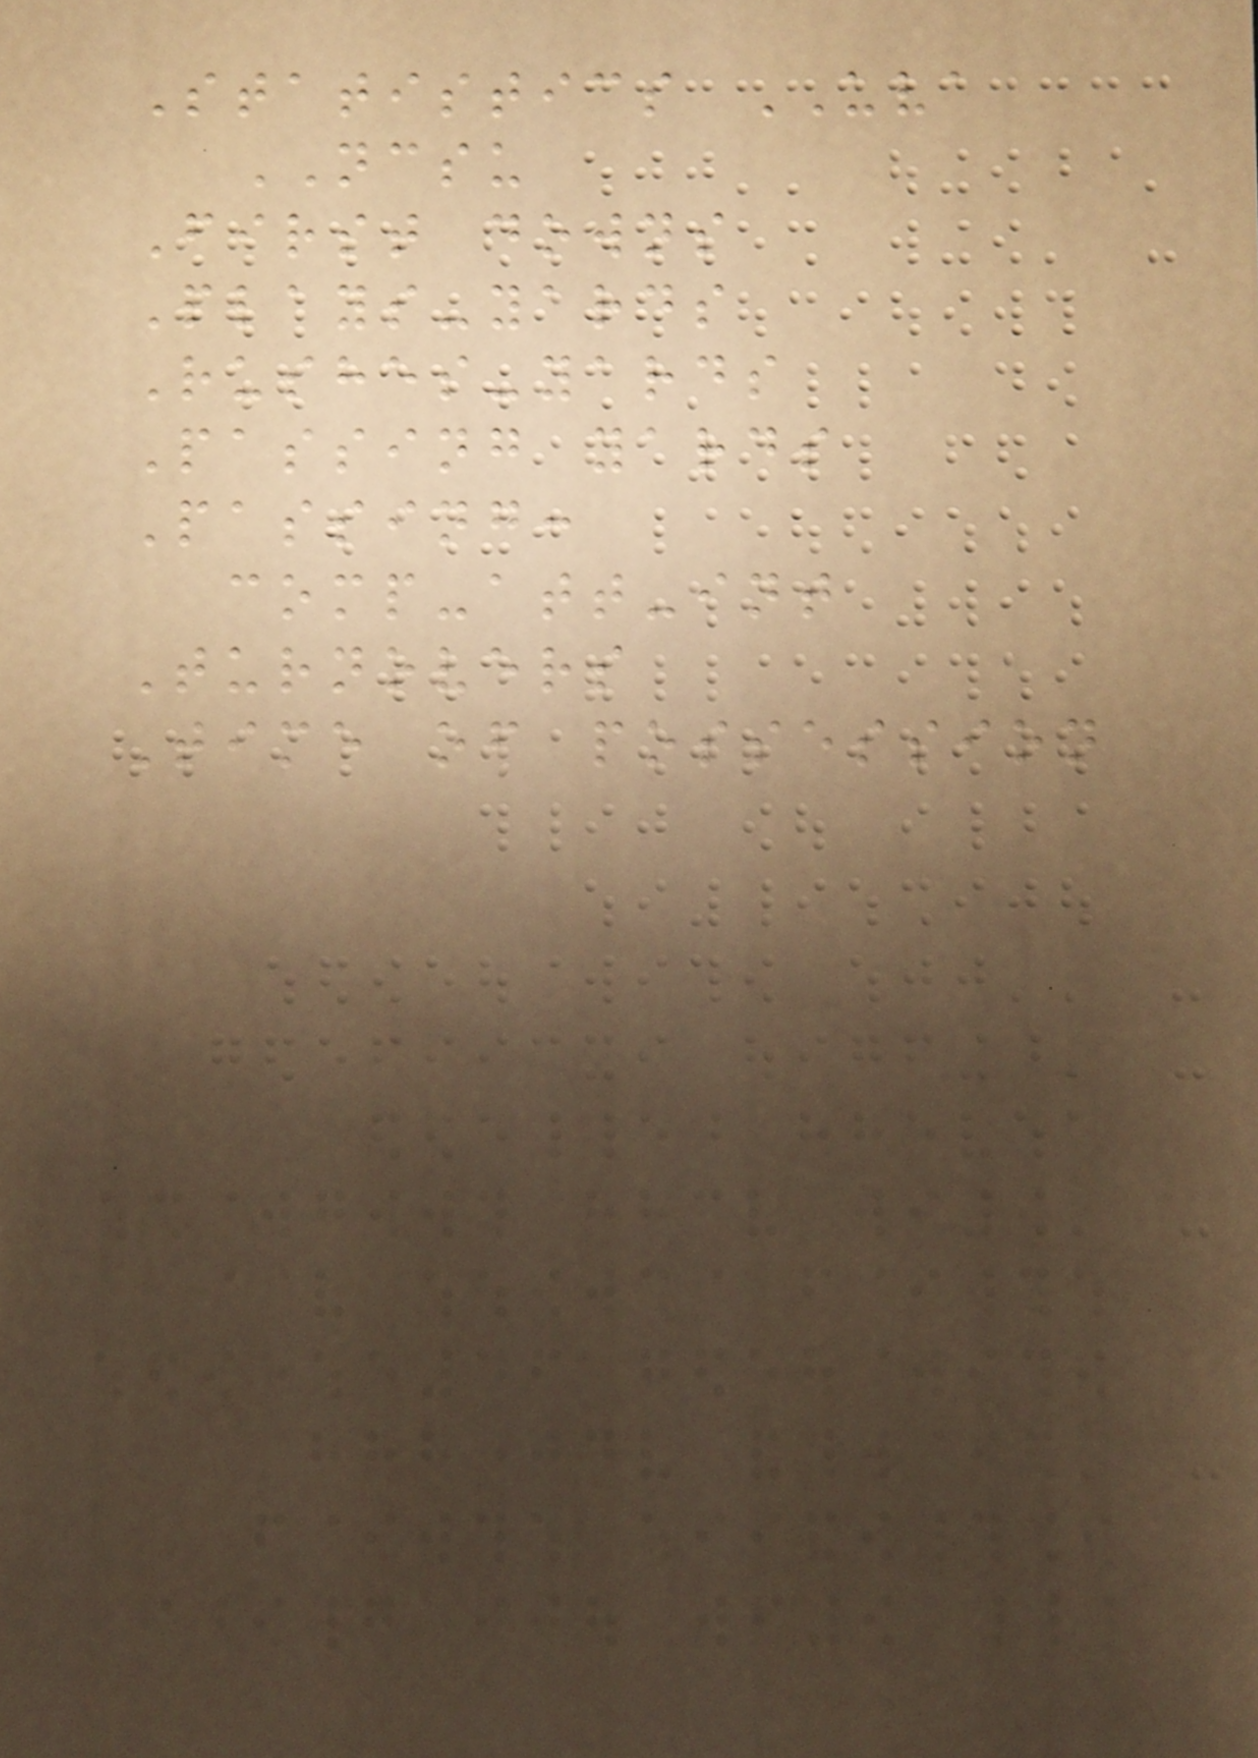Statistics UVA
NCSU
First downs
Plays-yards
Rushes-yards
Passing yards
Passing:
comp-att-int
Turnovers
Time of possession
